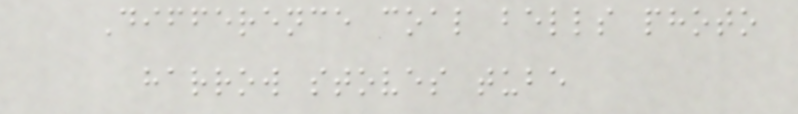Difference coal bells photo
harrow stoves tube
